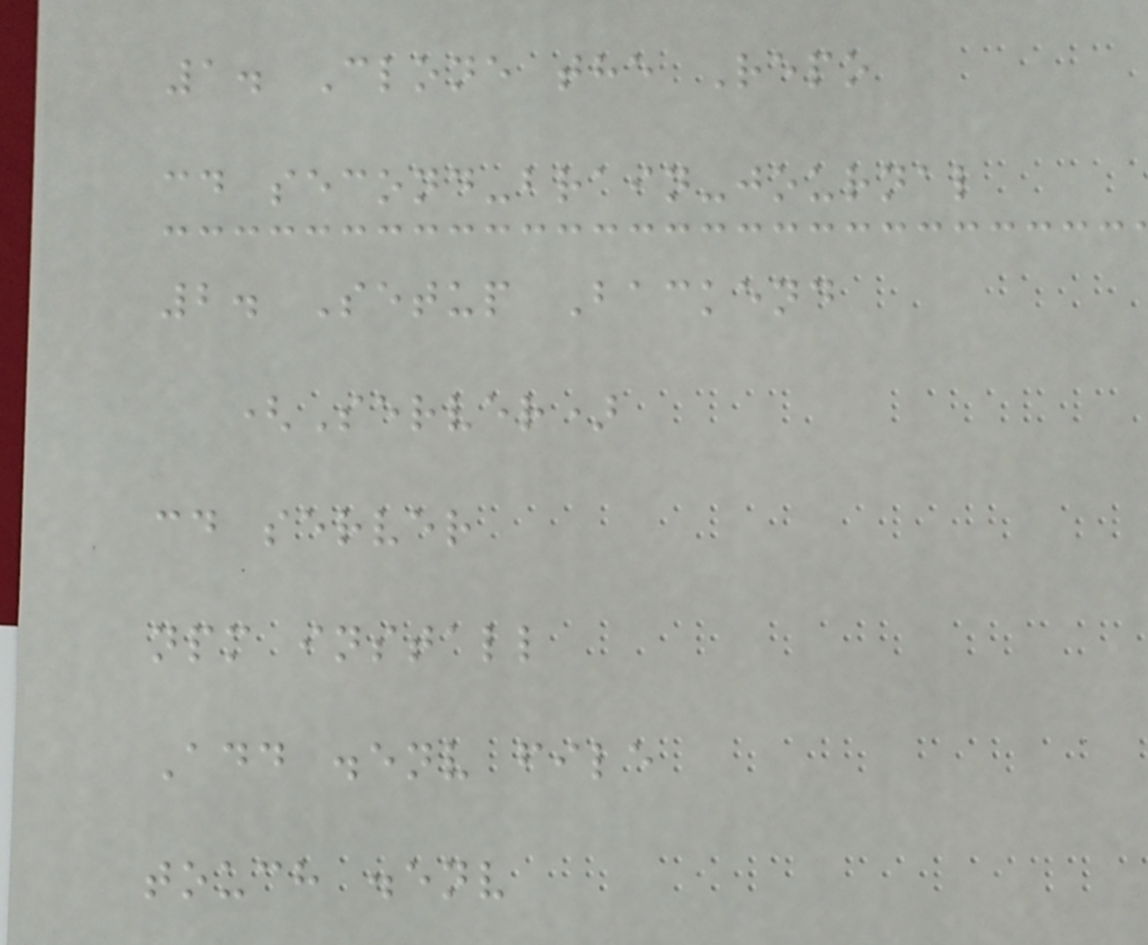1. Clone the Repo
cd second-brain-journal
2. Setup Backend
(Server)
cd server
npm install
Add .env file
touch .env
